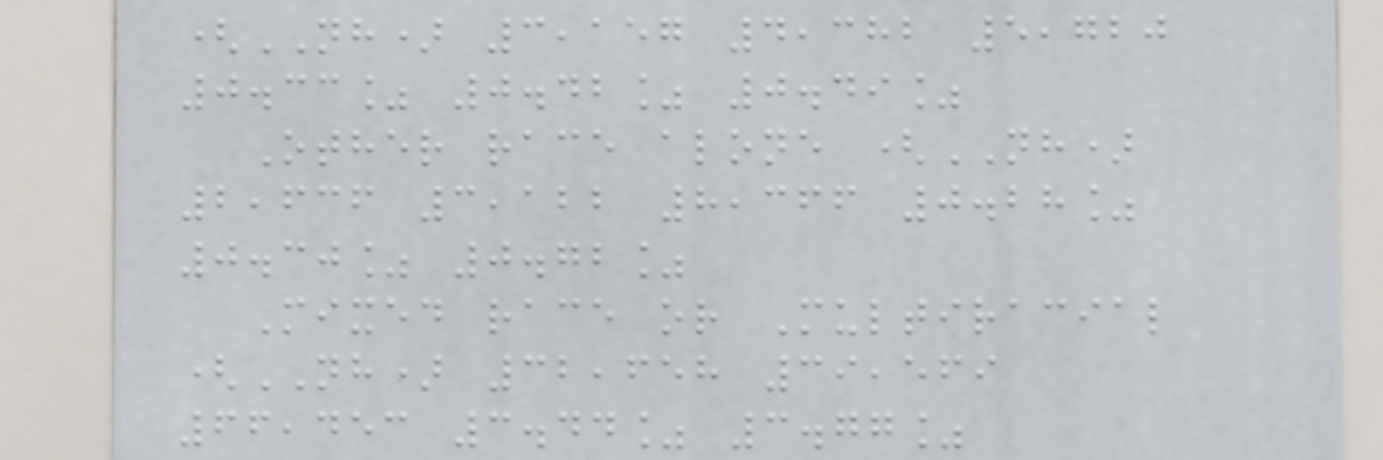(NH) 3,157 4,382 5,720
0.33% 0.42% 0.49%
Other race alone (NH)
2,636 3,122 8,366 0.28%
0.30% 0.72%
Mixed race or Multiracial
(NH) 32,658 39,569
66,453 3.44% 3.77%
